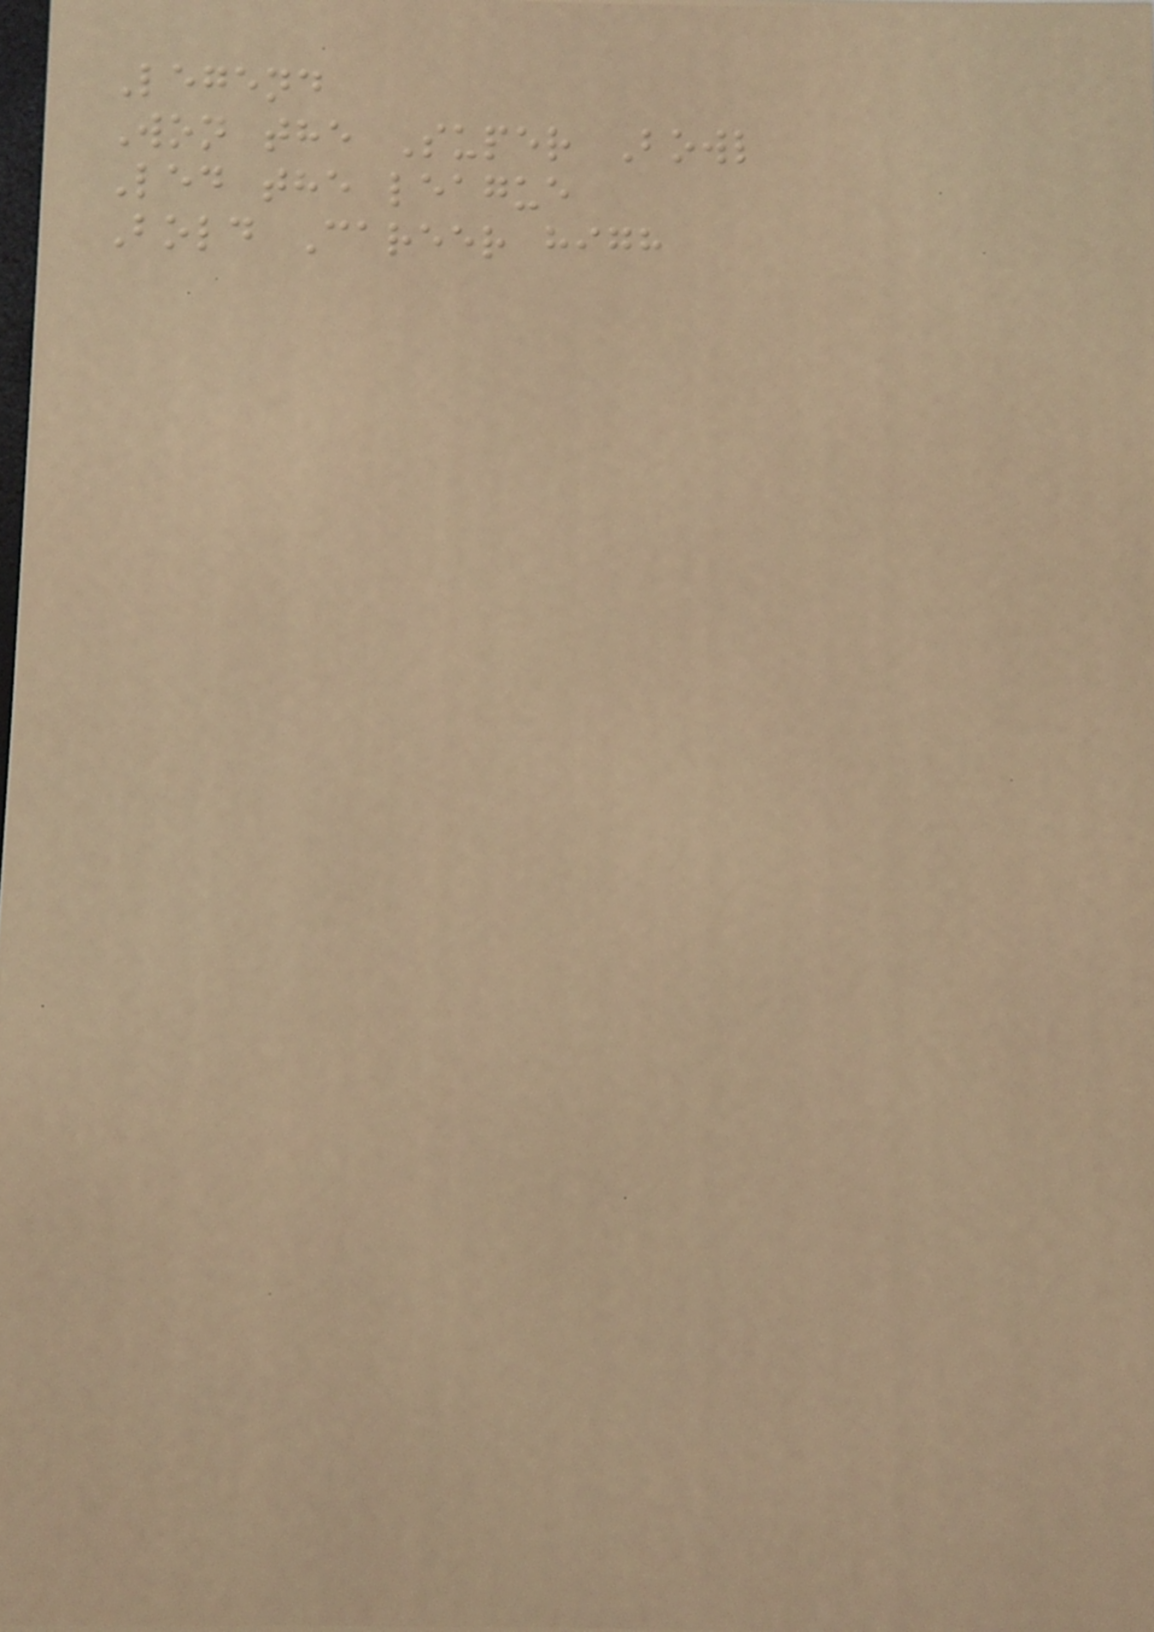Legend
Won the Super Bowl
Led the league
Bold Career high
